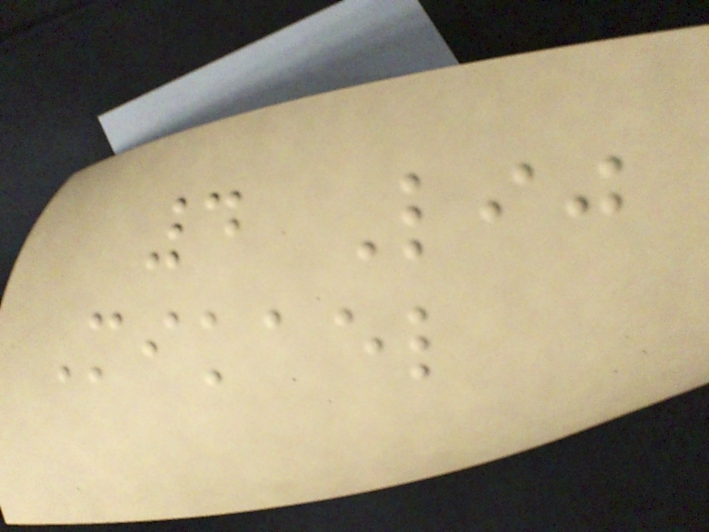4 Lij
Mikael
